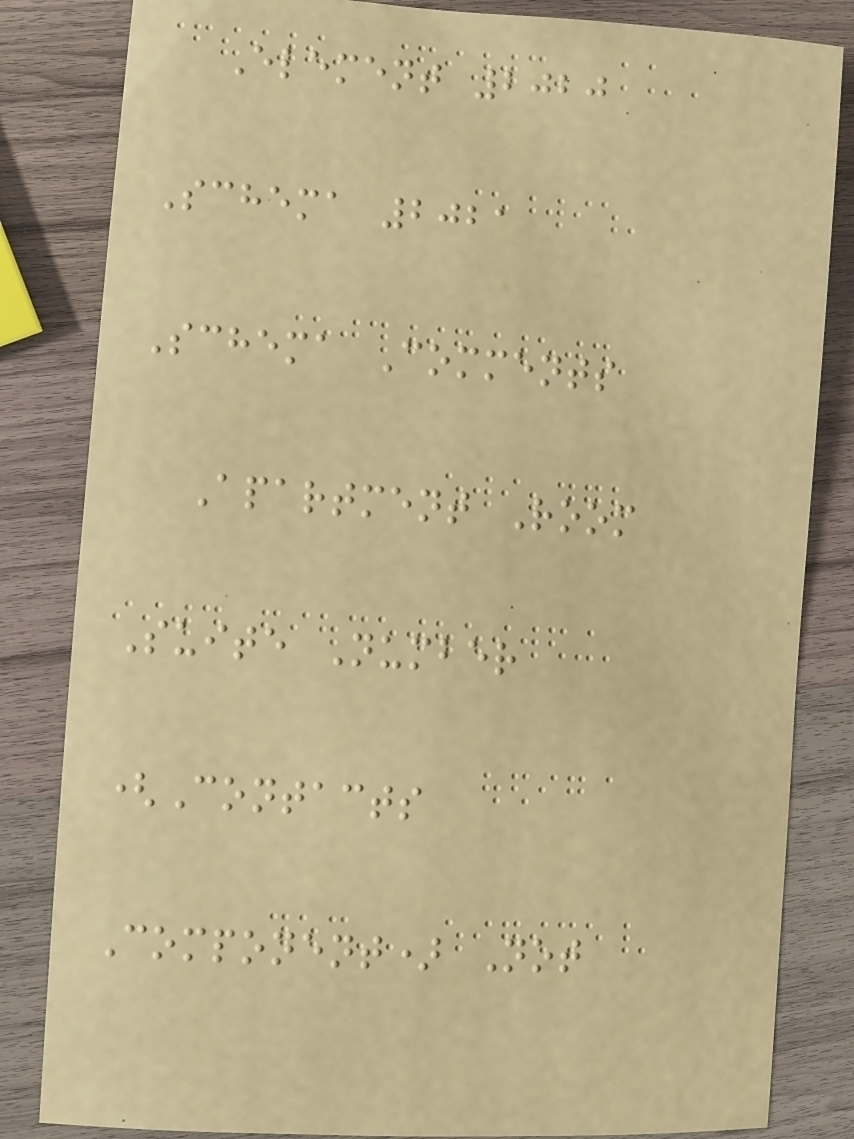Element 2020
Schema 2021
Schema Comments
Apartment Room
Suite Number
(Contacts
Component) Not
